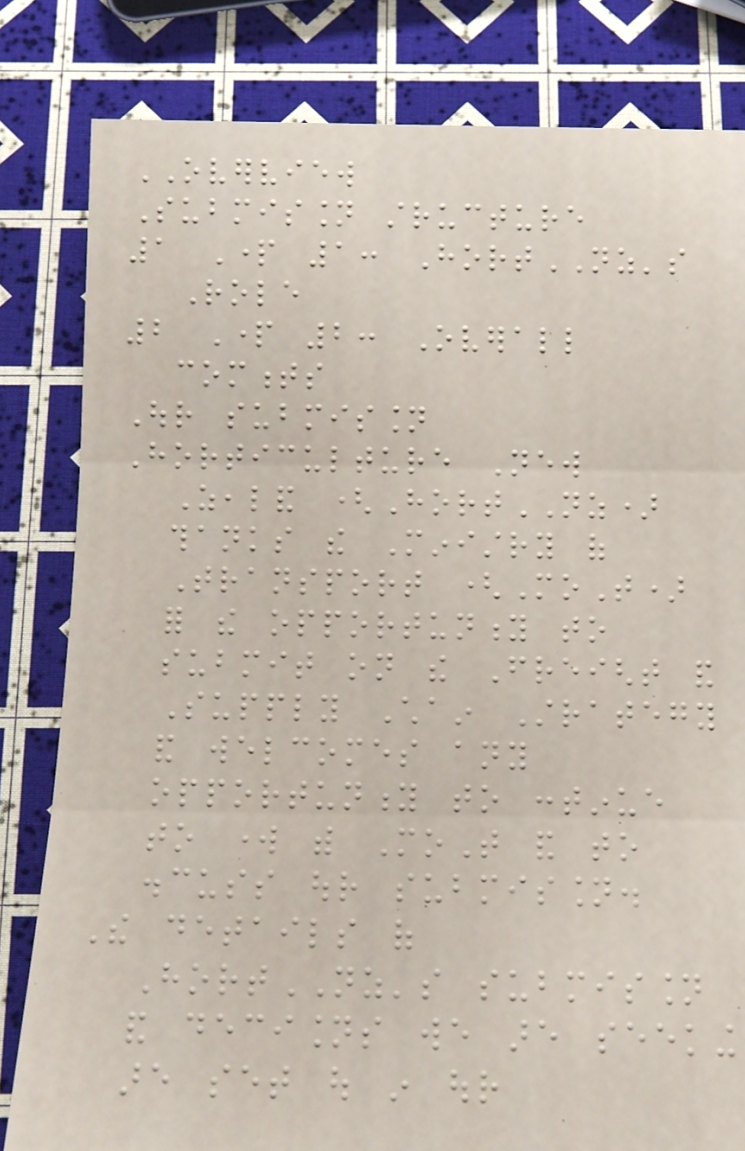OVERVIEW
Submission structure
1 Part 1: HortNZ's
Role
2 Part 2: Overall
comments
Our submission
Horticulture New
Zealand (HortNZ)
thanks the Ministry of
Transport (MoT)
for the opportunity to
submit on the Freight and
Supply Chain Strategy
and welcomes any
opportunity to continue
to work with MoT and to
discuss our submission.
The details of
HortNZ's submission
and decisions we are seeking
are set out in our
